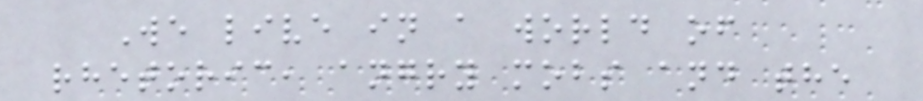We live in a world of
rhetoric, angry mobs and the
